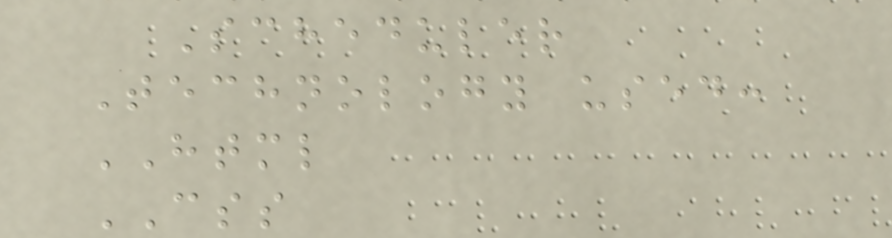Scheduler
Technology used:
HTML
CSS
